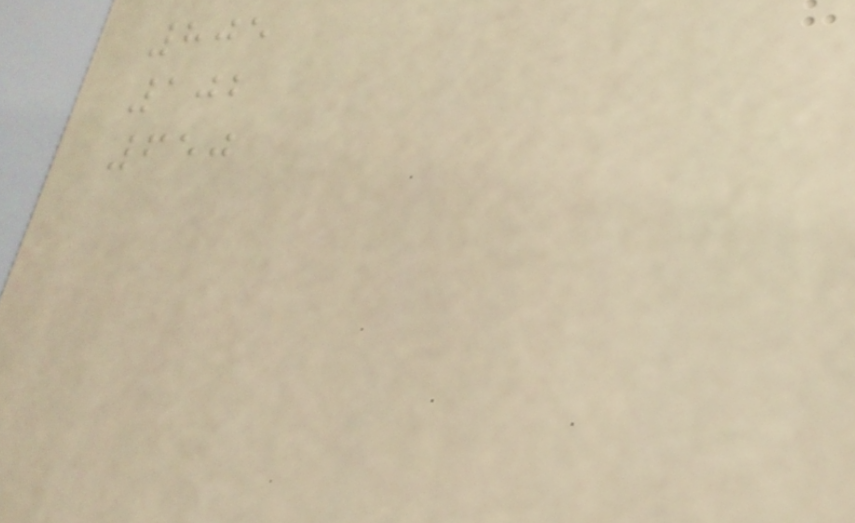805
102
650
